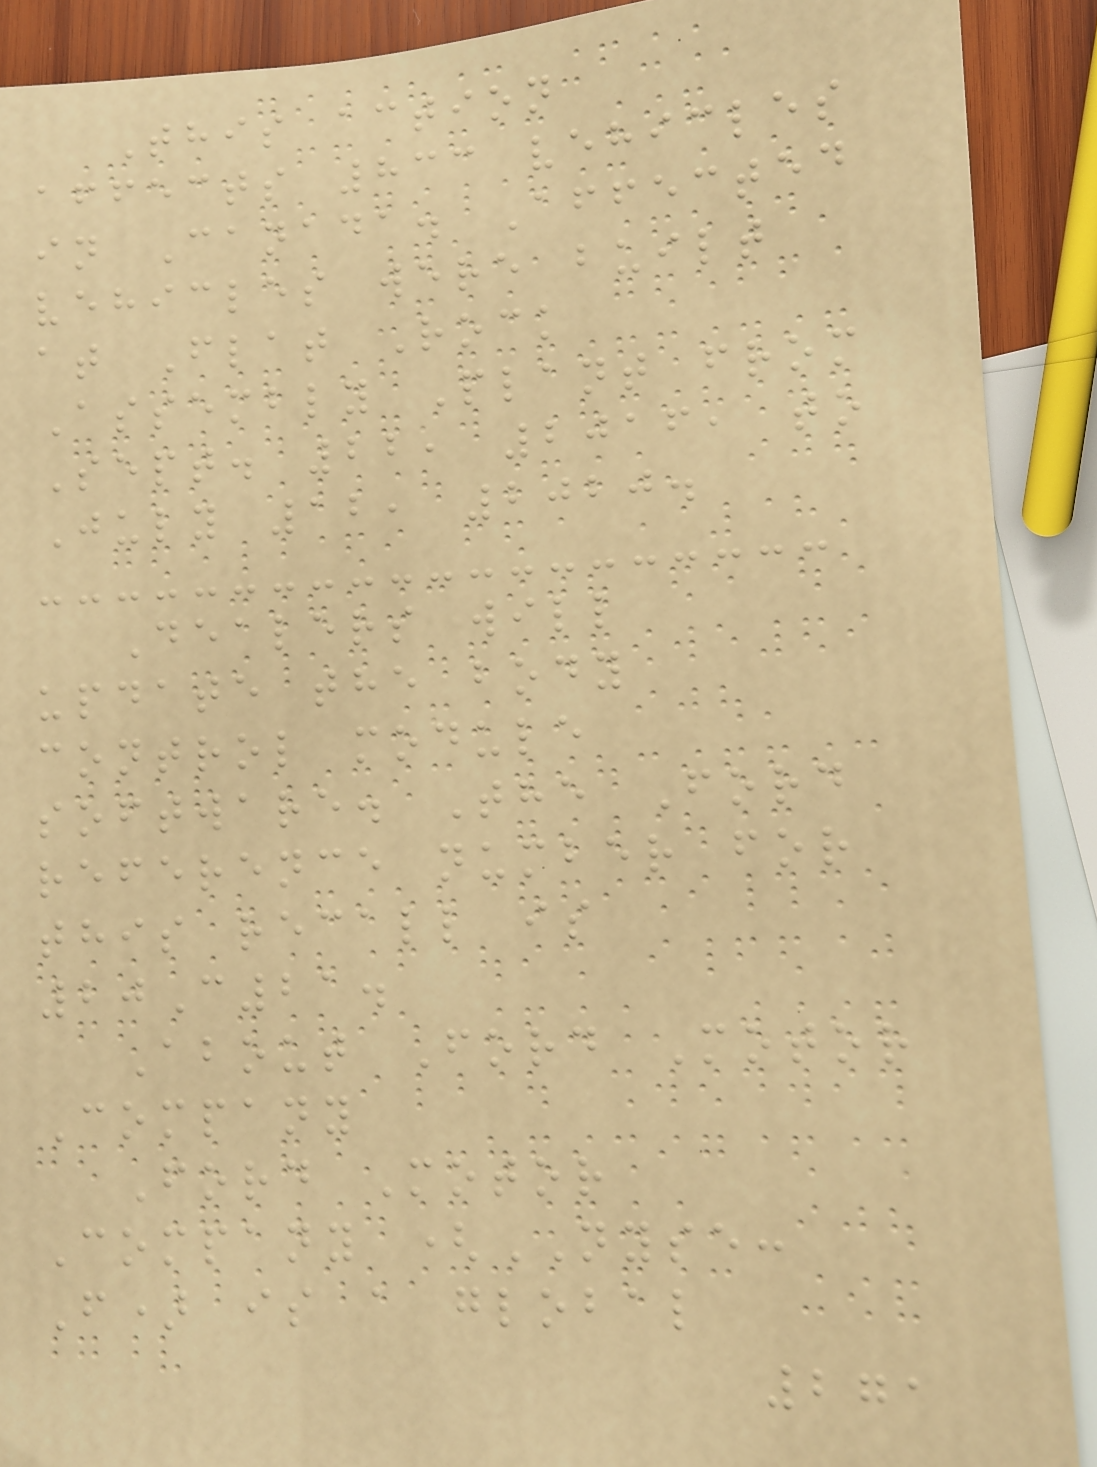This action
affects 833 vehicles
in Canada. Affected
vehicles were built
at Flat Rock
Assembly Plant from
Sept. 22, 2016, to
July 12, 2020.
Dealers will
update the body
control module
software. The Ford
reference number for
this recall is
20C21.
About Ford Motor
Company
Ford Motor
Company (NYSE:
F) is a global
271
